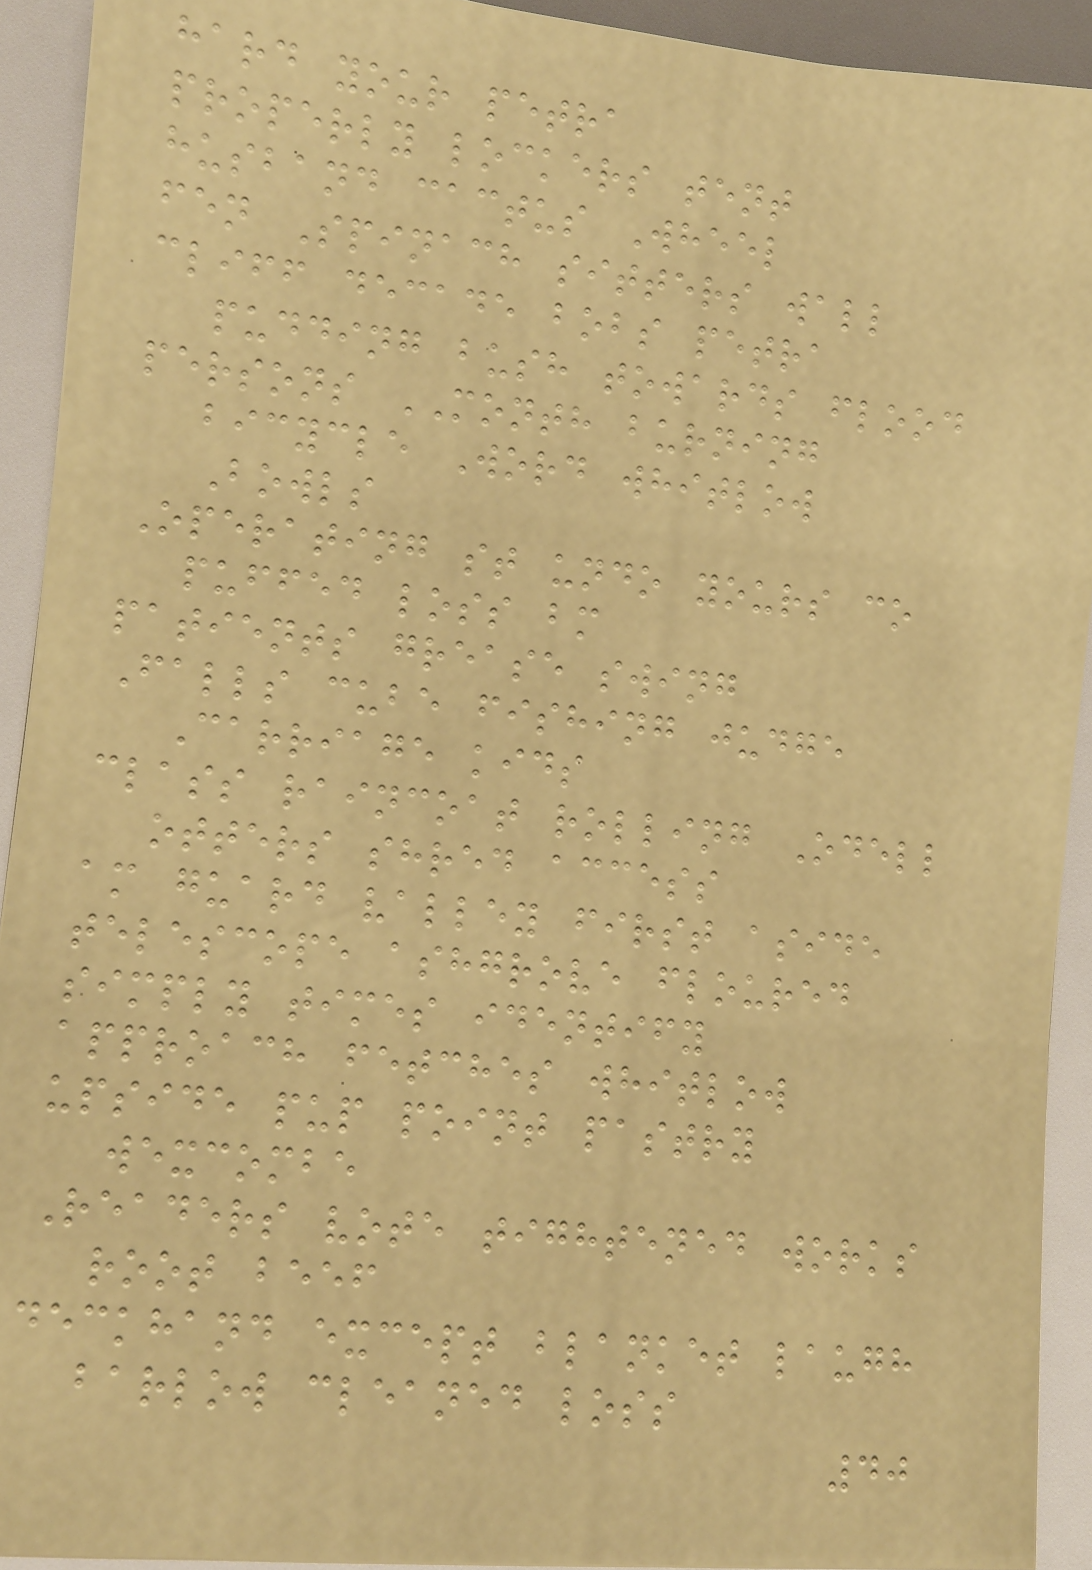hard your petra
properly lockers tent
husband cactus Wheel
fen Spinach sitters wall
cliff decade bobs petra
pudding bush towards flood
persons MONTH burning
bicycle Word whitlow
Bowls
Operating st undo yours co
puffed loss bm
patients grease swing
Falls cube fishing judge
Carriage kids
class raincoat rolling Odell
otters shred access
am guard valley first aside
telescope ashgrove floured
simply times identify
approach fetches whitlow
upside pup point pastry
wexcombe
Readers vote tightened works
root beef
deckhand except blanket laugh
barlow cleaned loss
40
